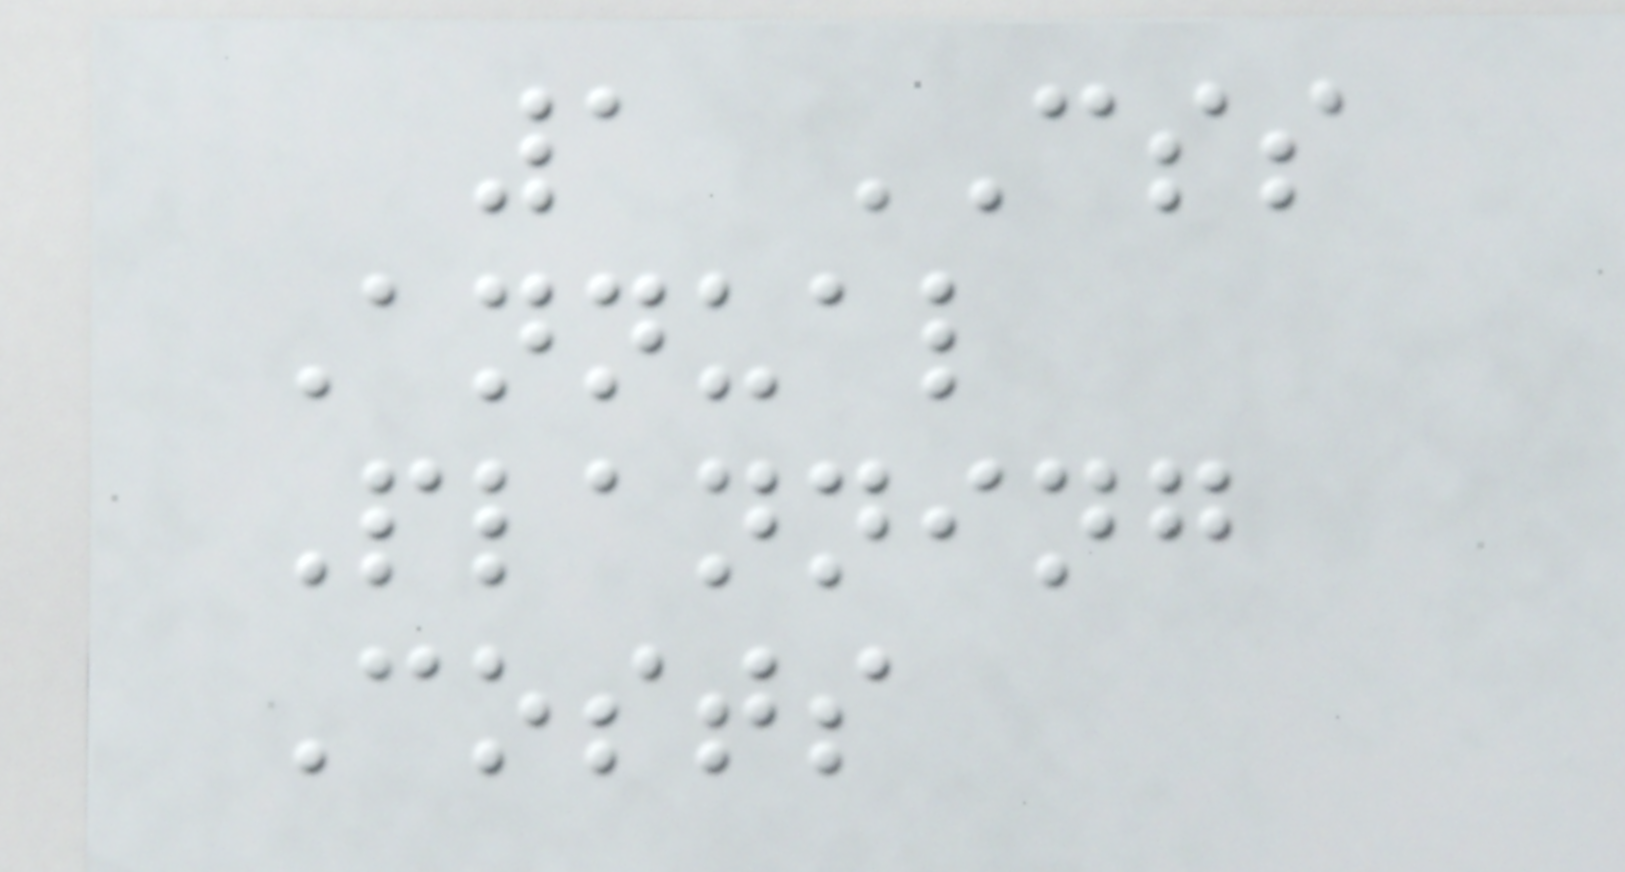1 CSS
Annual
Planning
Costs
